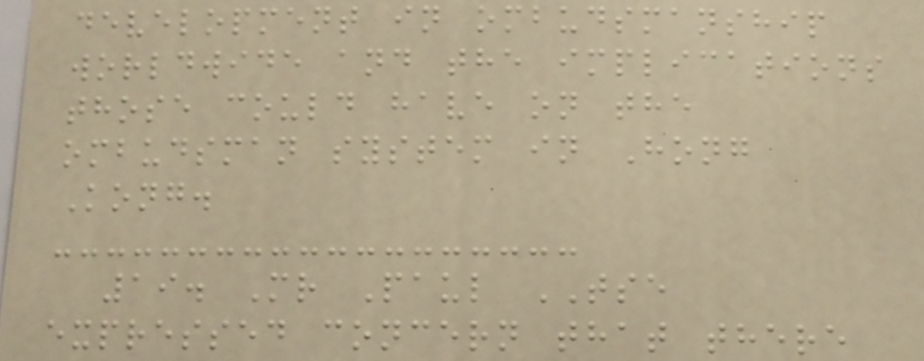development in ombudsmanship
worldwide and the implications
those could have on the
ombudsman system in Hong
Kong.
19. Mr Paul TSE
expressed concern that there
